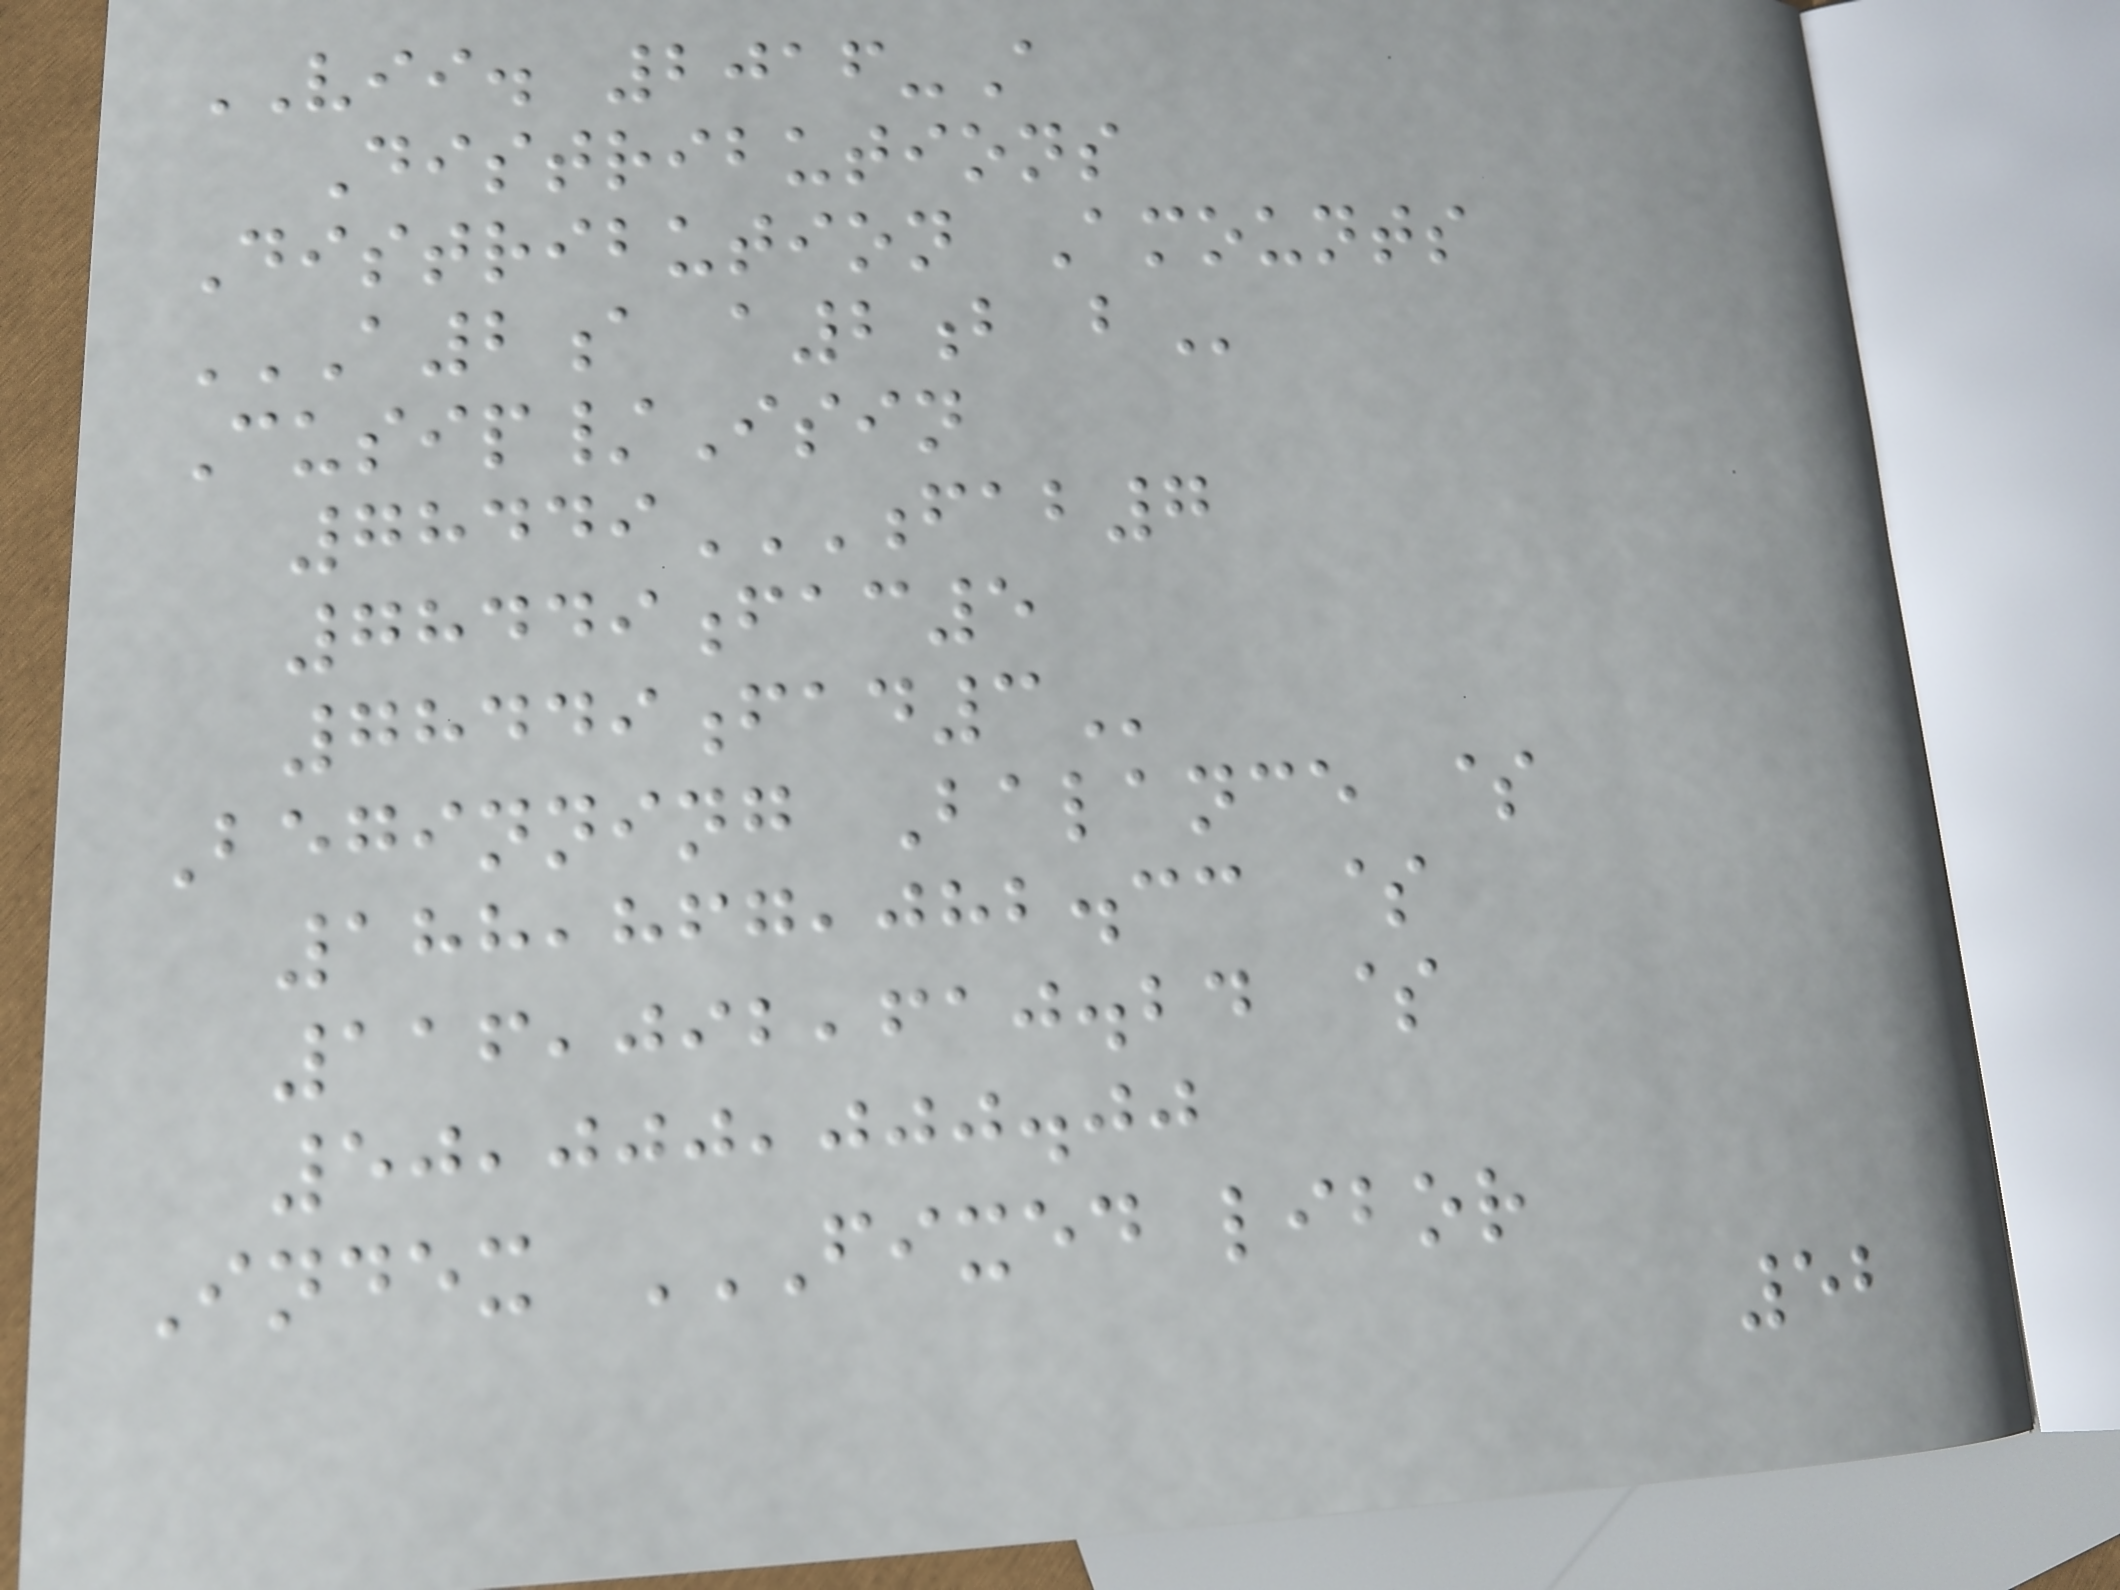VII. 2016-A
Distributions
Distribution Amounts
A2A A2B B
Cusip/Isin
78449FAB7
78449FAC5
78449FAD3
Beginning Balance $
188,867,082.33 $
116,092,610.24 $
50,000,000.00
Index FIXED LIBOR
52
